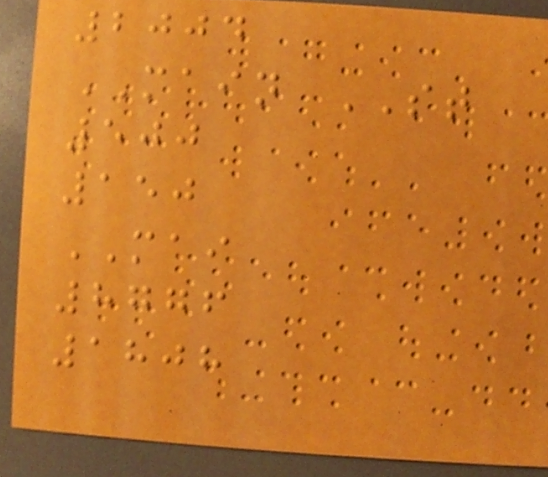2004
MAIN ST
500
150
MAI
8776
1808
